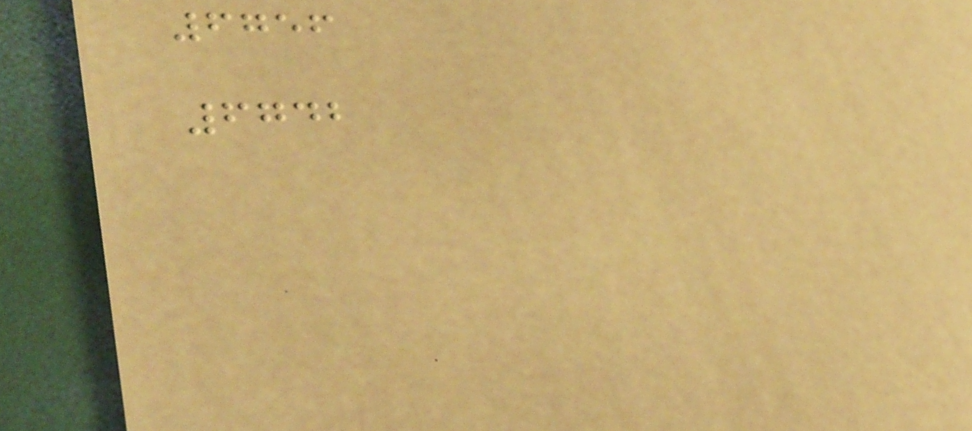6756
6742
